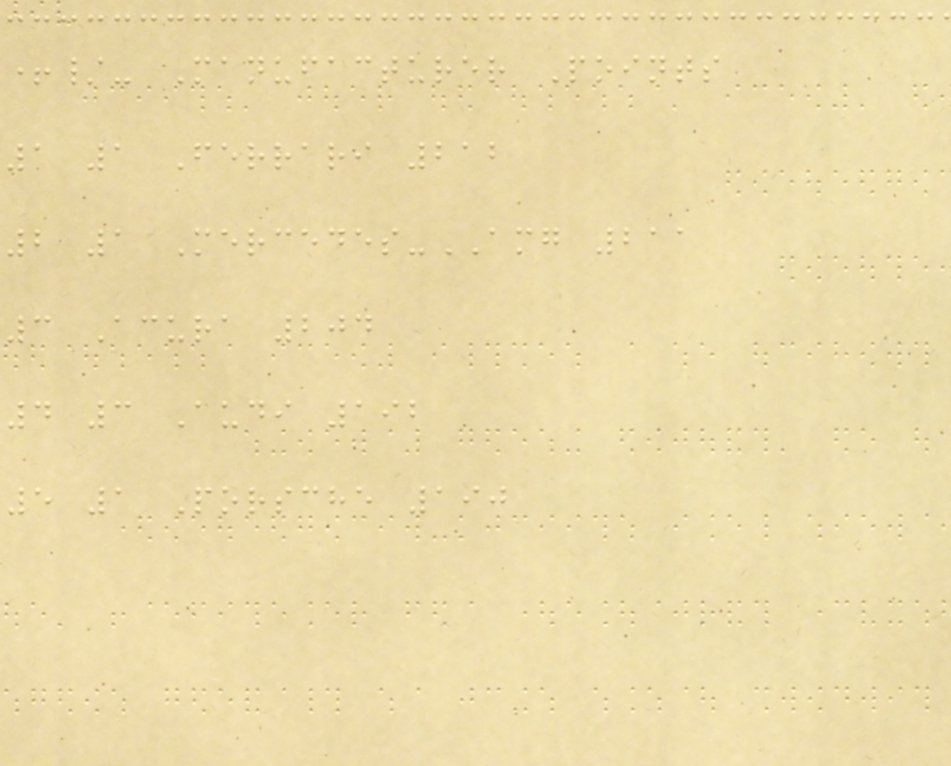+/- Manufacturer Points
1 1 Ferrari 212
2 1 Mercedes-AMG 211
3 Acura 204
4 3 Audi 192
5 1 Porsche 190
